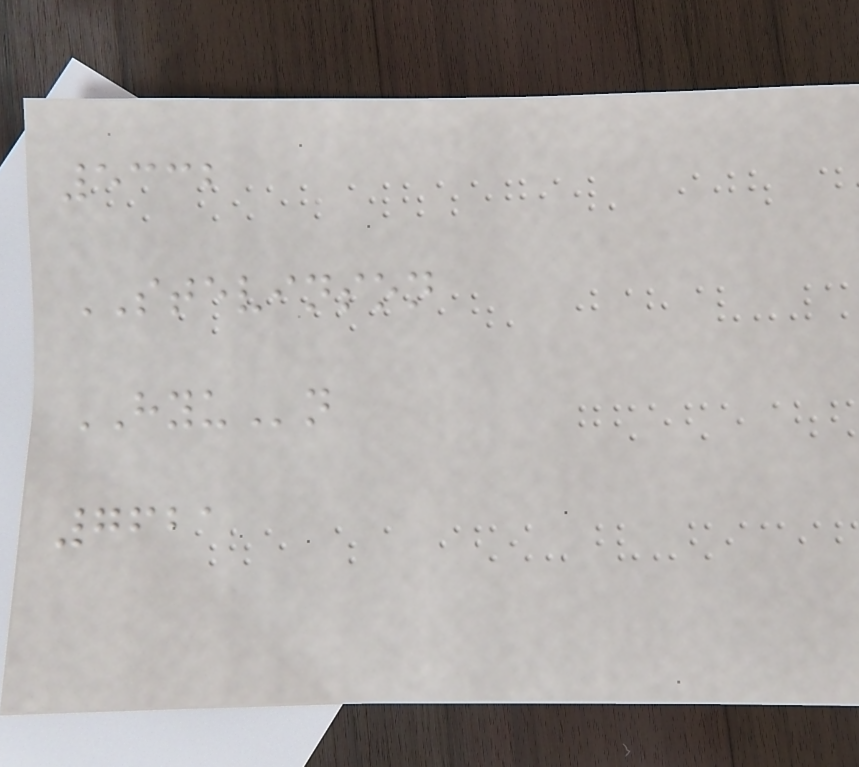5332
STEVINSON
HYUn
7621
